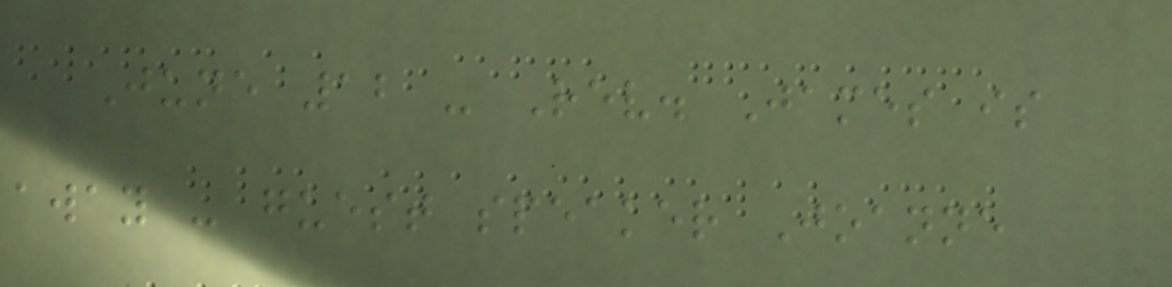June 12 - Rev. James is
away - guest speaker Joanne
